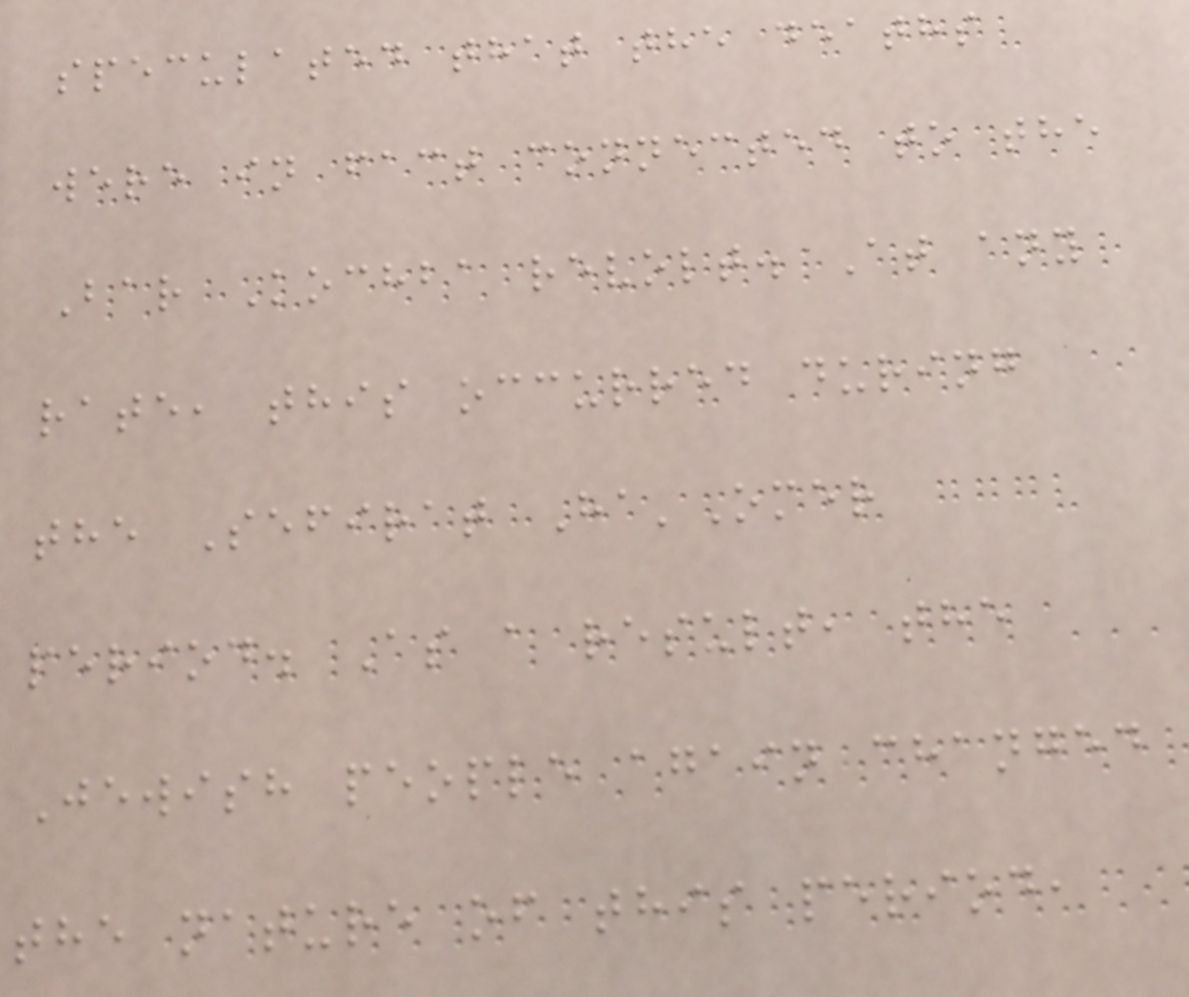speculated that the deaths
were in fact connected to the
Bar Kochba revolt. At any
rate, this occurred during
the Sefirat Ha'Omer
period. As a result, the
Jewish people again changed
the nature of this period,
